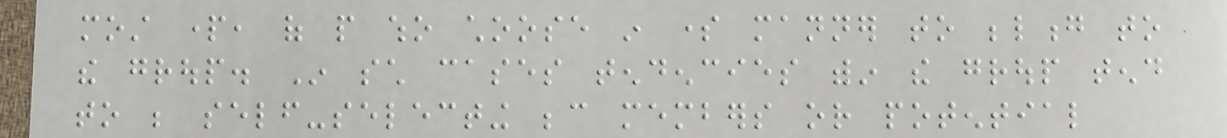most part, of people who choose in some manner to belong to
the group. In such cases tendencies within the group tend
to be self-selecting because members or potential
